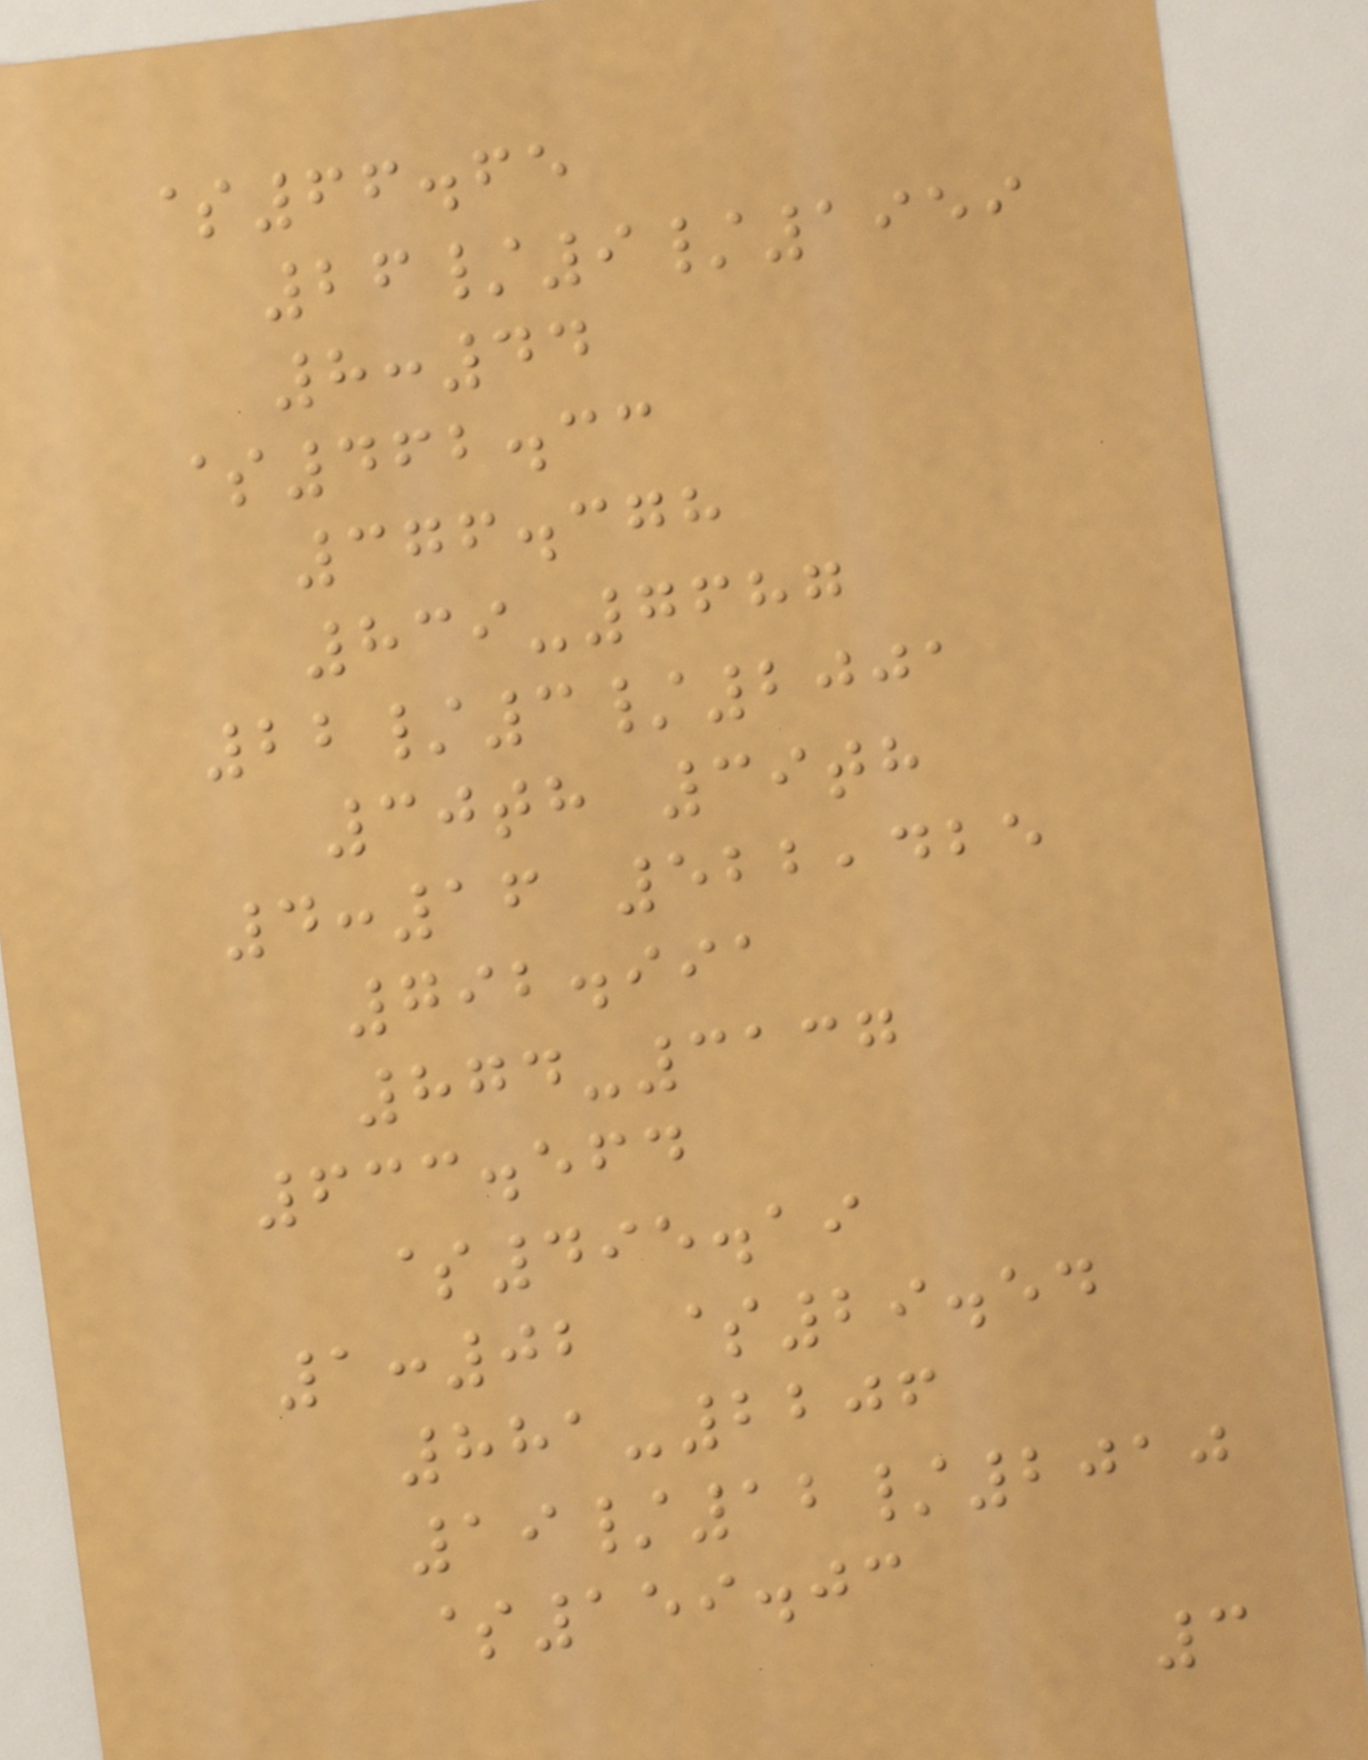$66.65
26/9/1959
8:44
$462.33
376.378
839-7687
22/3/2001
30th 39th
4:16 522,425
792.991
874-3137
633.564
$495.19
1:02 $29.54
881-2206
19/12/2010
$159.03
3
